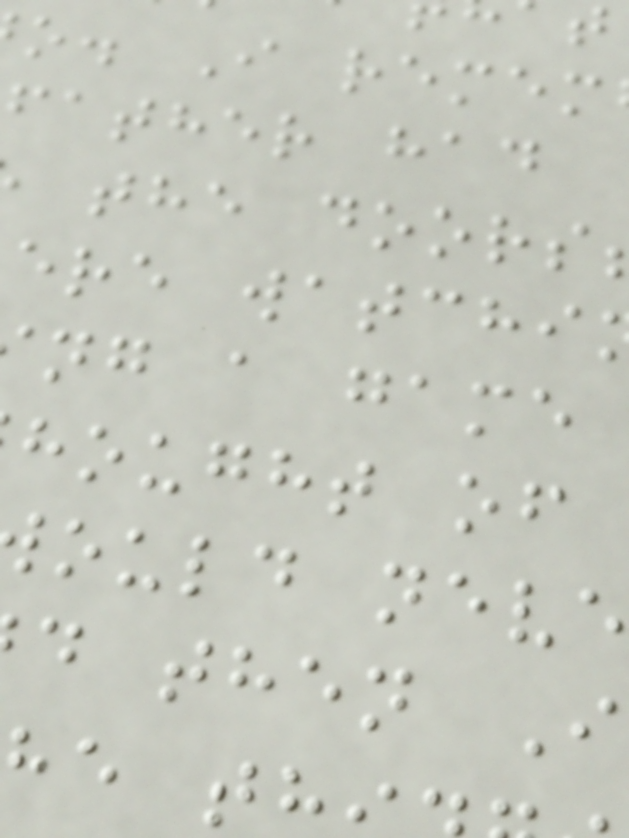o. I remem
father had
the doors
ere watchi
ng a game
hought of
ould neve
d then I
